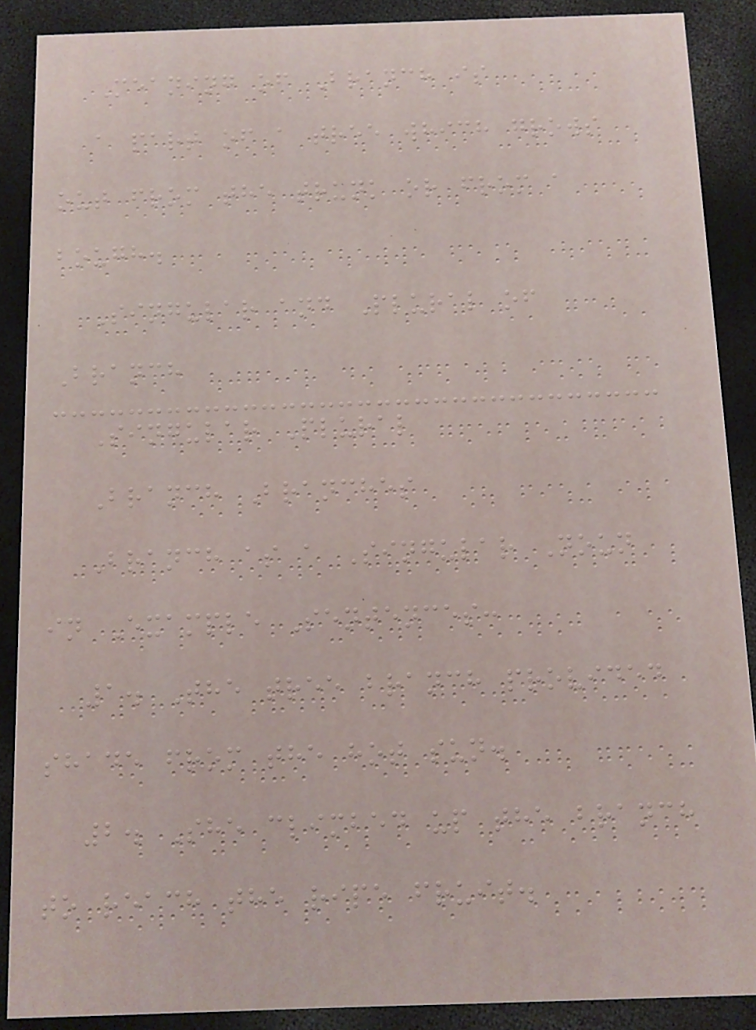Meaning of Branch is
a part of a tree which grows
out from the trunk or from a
bough.
Singular and Plural of
Branch
Singular Plural
Branch Branches
Branch as a Singular Noun
in Example Sentences:
1. The tree branch provided
shade from the hot sun.
2. She climbed up the branch
to reach the ripe fruit.
